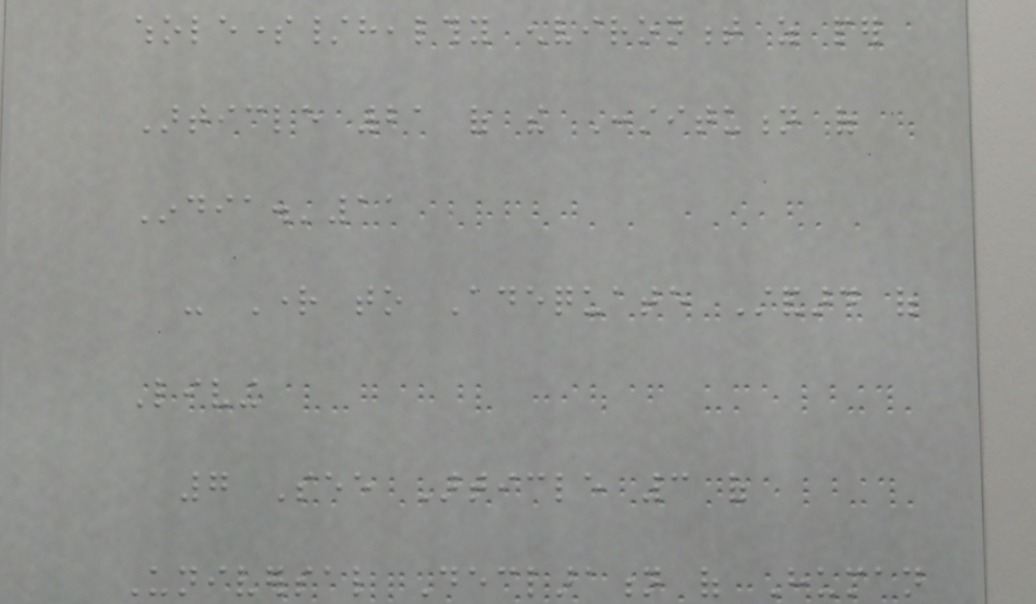wholesome/healthy environment as per
Article 21 of the Constitution of
India.'11
- Right to Adequate Standard of
Living
7 See Article 3 of
Universal Declaration of Human
